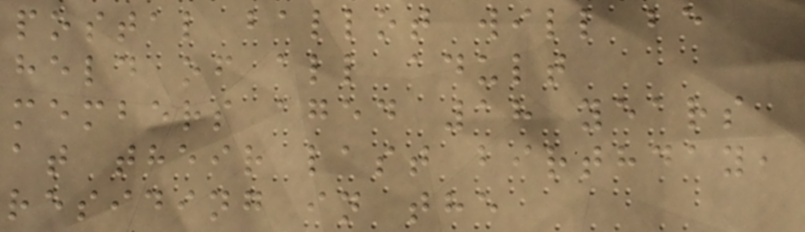postal ballot will be
held of all adult
members aged 18 years
at their last birthday,
residing in the
